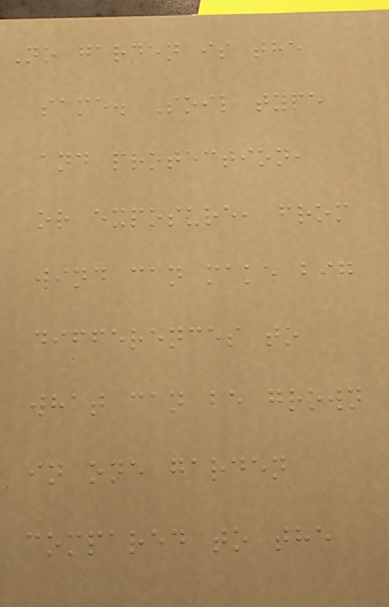No garden is the
same. Soil type
and protection,
or exposure, from
wind can make big
differences to
what can be grown
in one garden
compared to the
